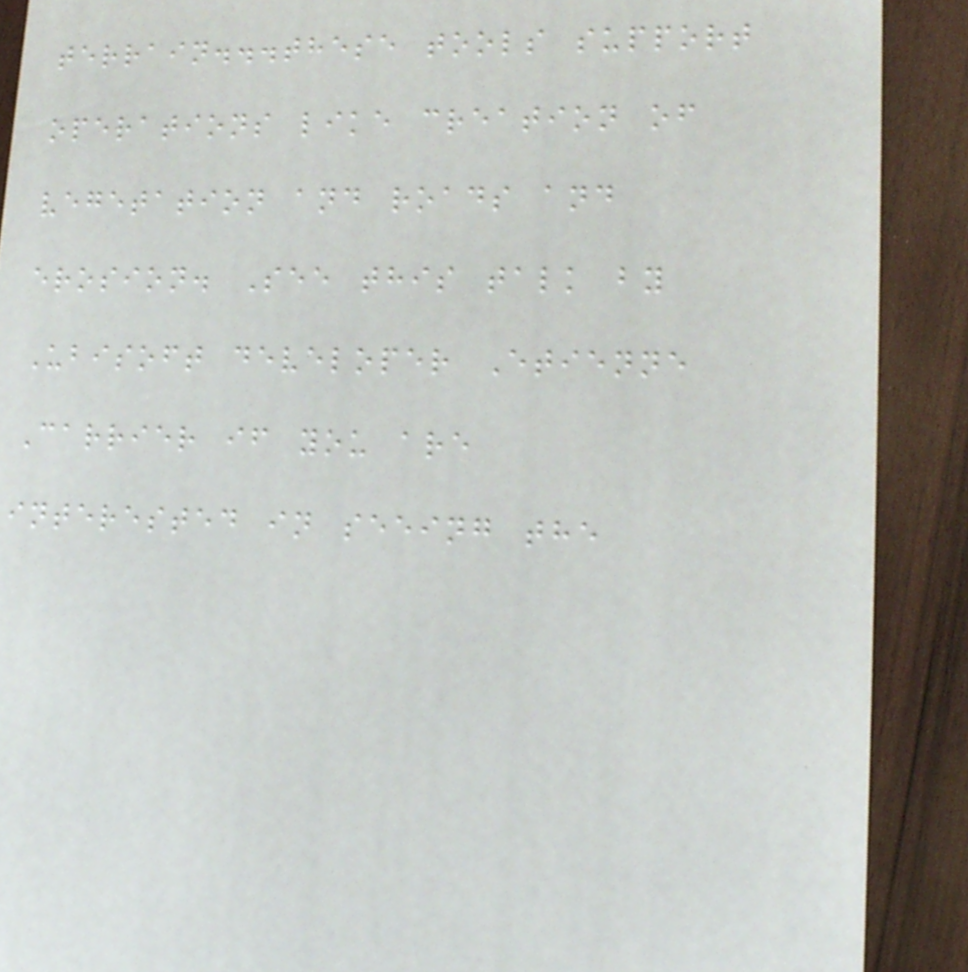terrain...these tools support
operations like creation of
vegetation and roads and
erosion. See this talk by
Ubisoft developer Etienne
Carrier if you are
interested in seeing the
